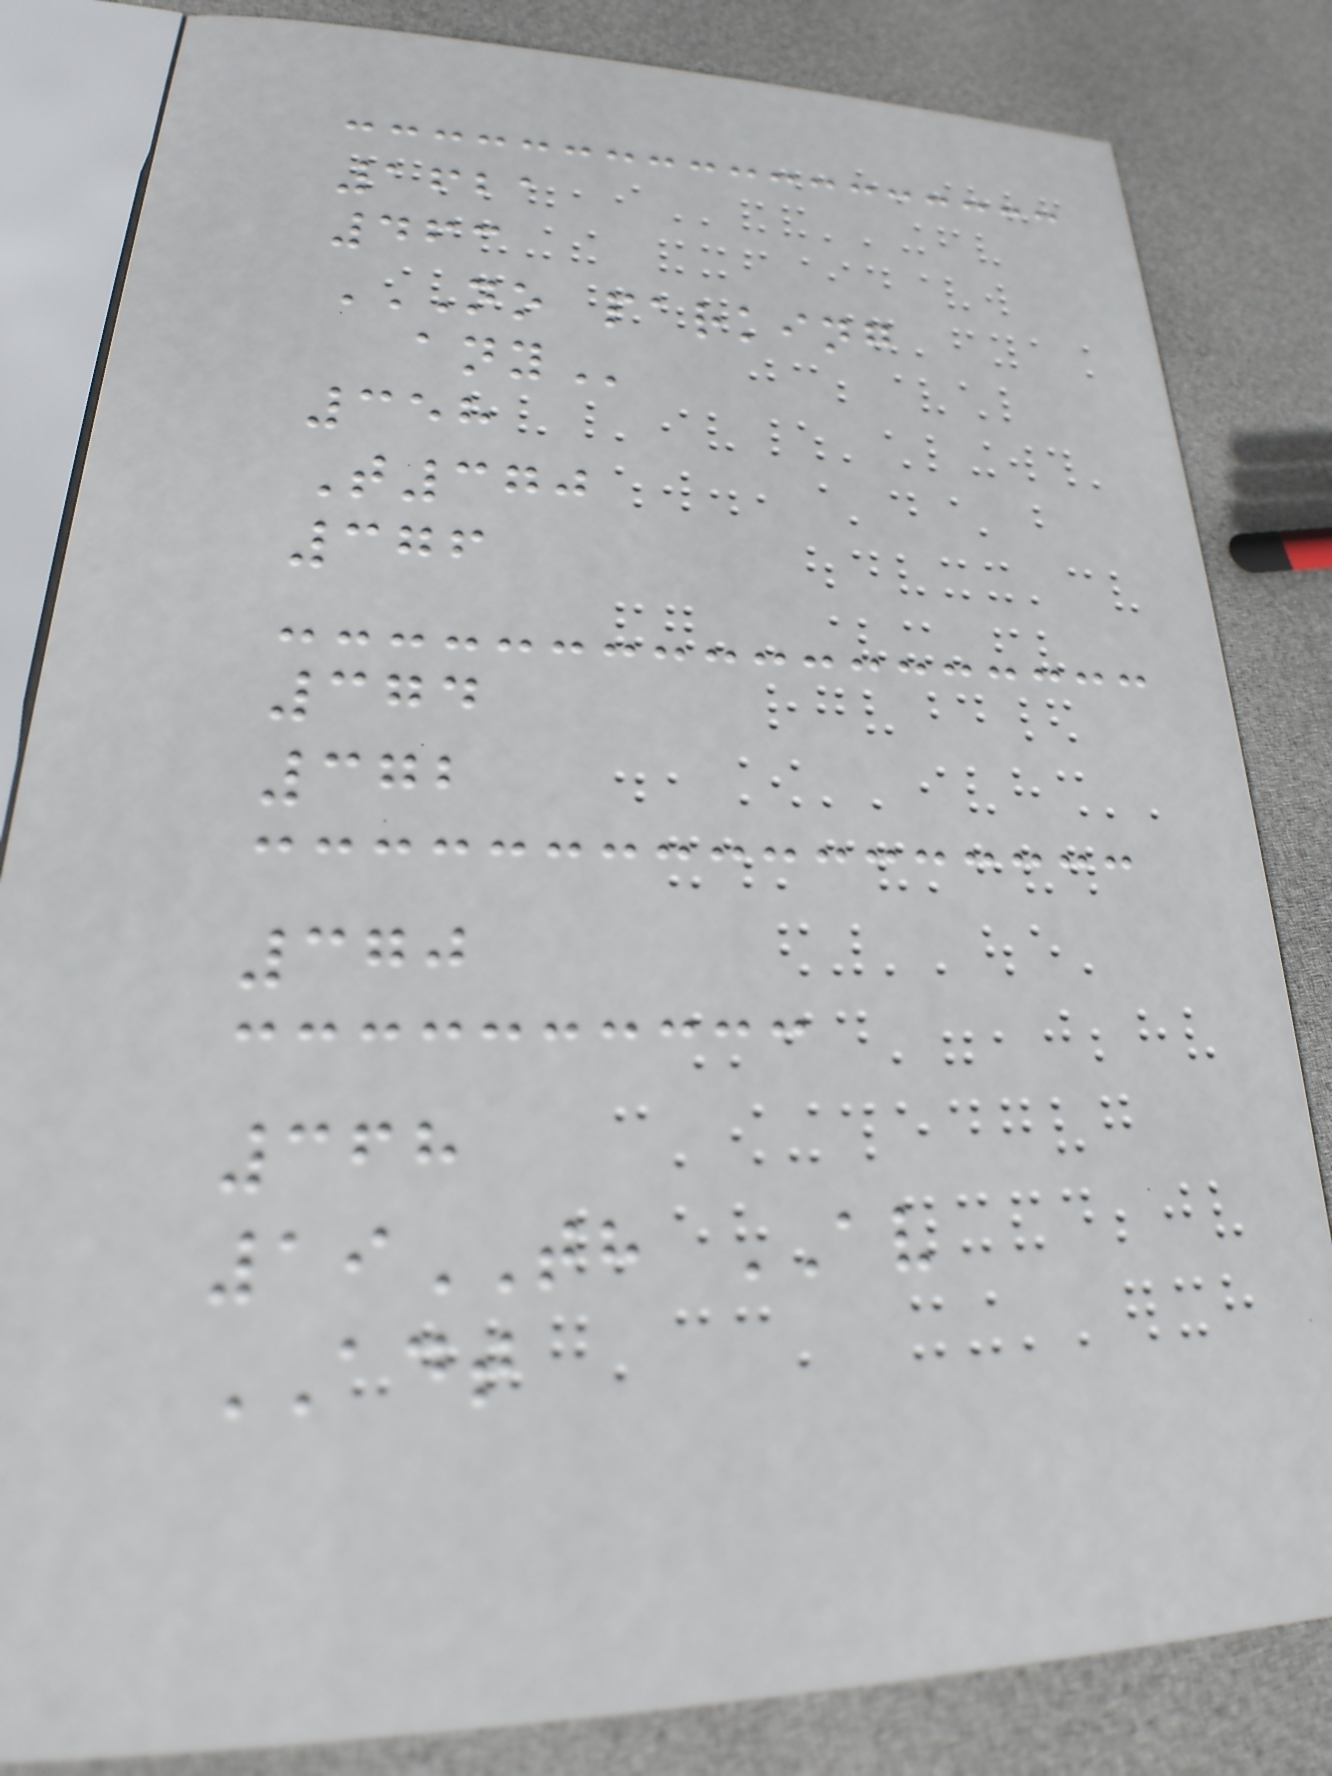1621
463
NO PARKING
ANY
358
T370
376
374
372
370
368
19TH AV
ADT
